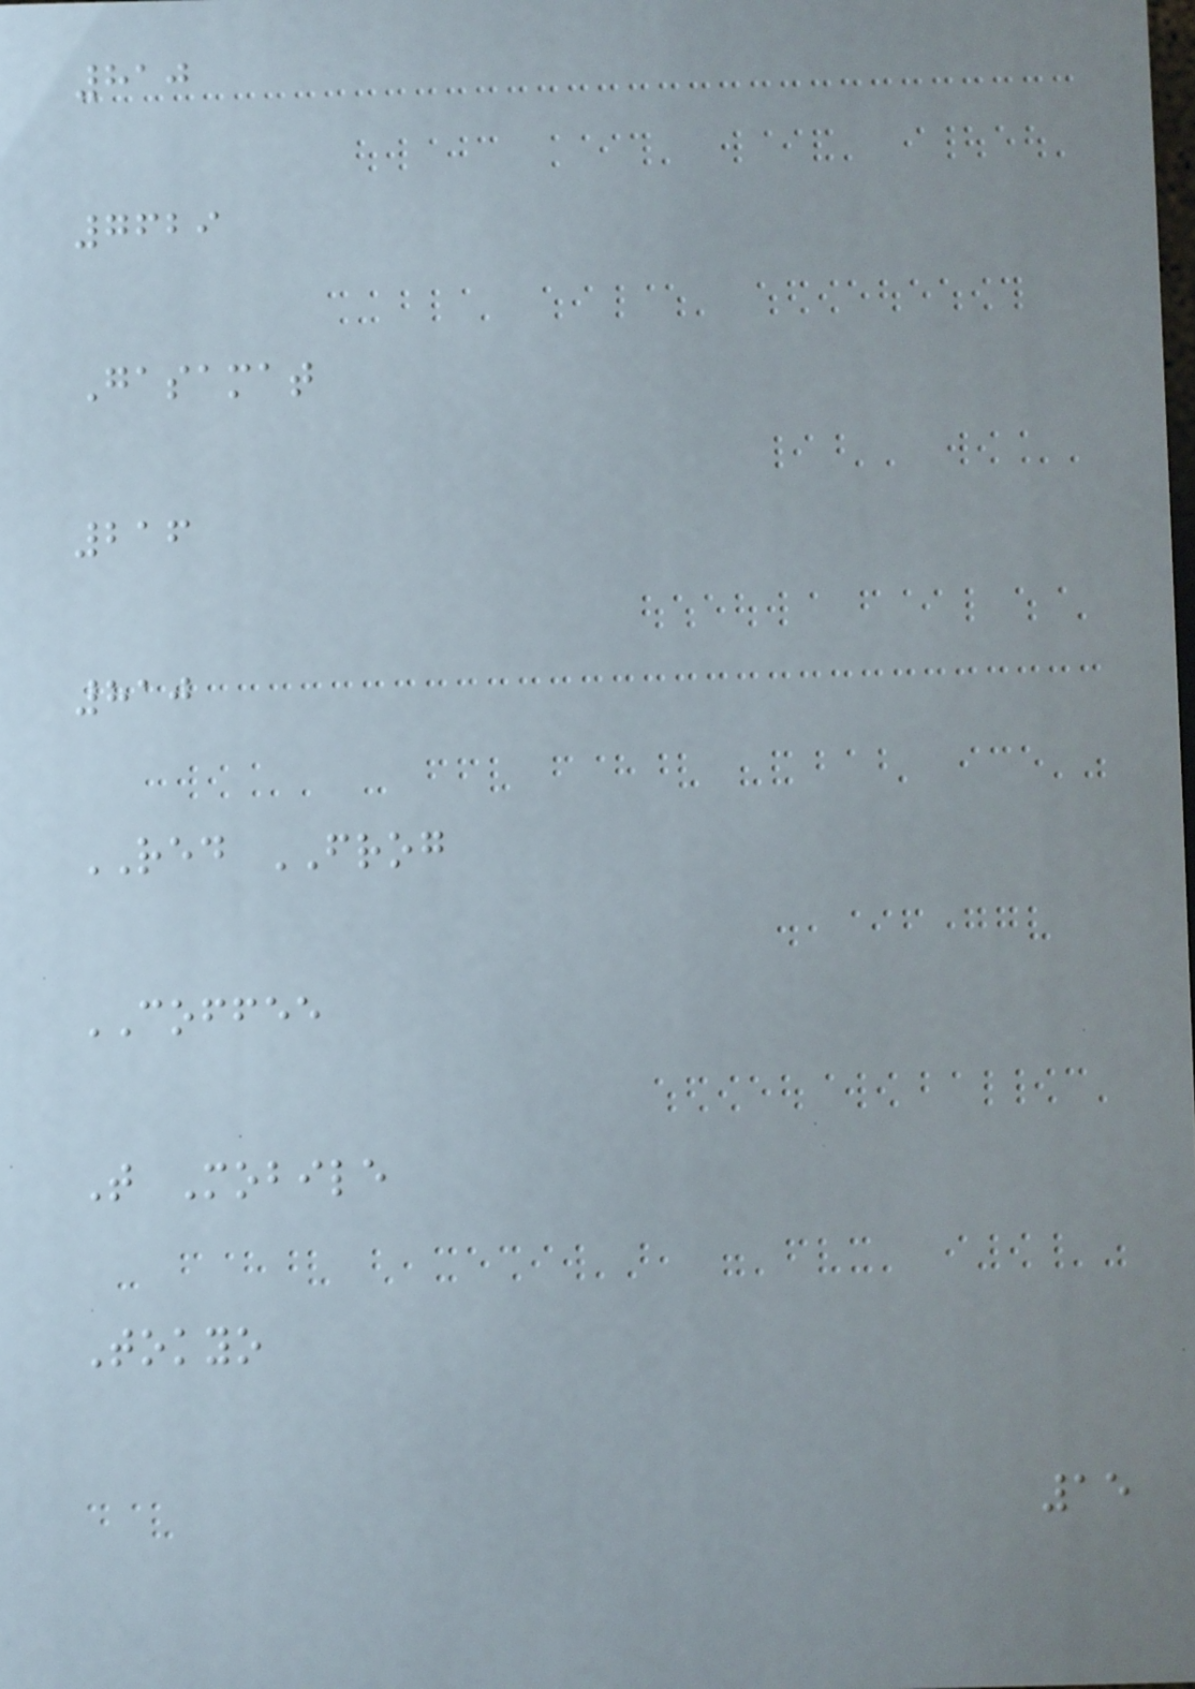810
7629
Gasamat
216
810
RED FROG
COFFEE
T Mobile
Tokyo
15
